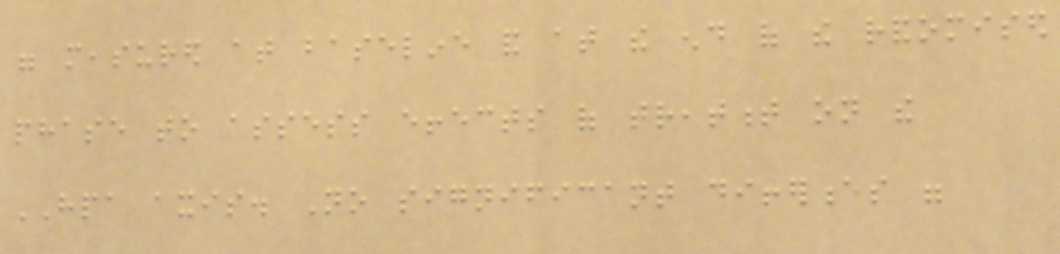were measured at baseline and at the end of the randomised
phase to assess effects of treatment on the
HPA axis. No significant differences were
